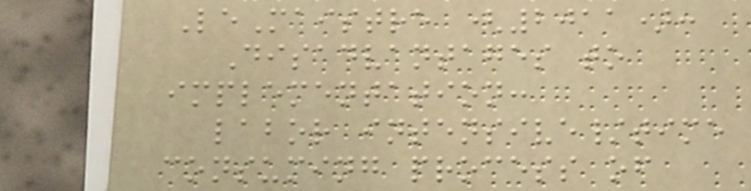LeMaistre (2011):
Disadvantages to
implementation:
labor intensive/time
consuming process of
